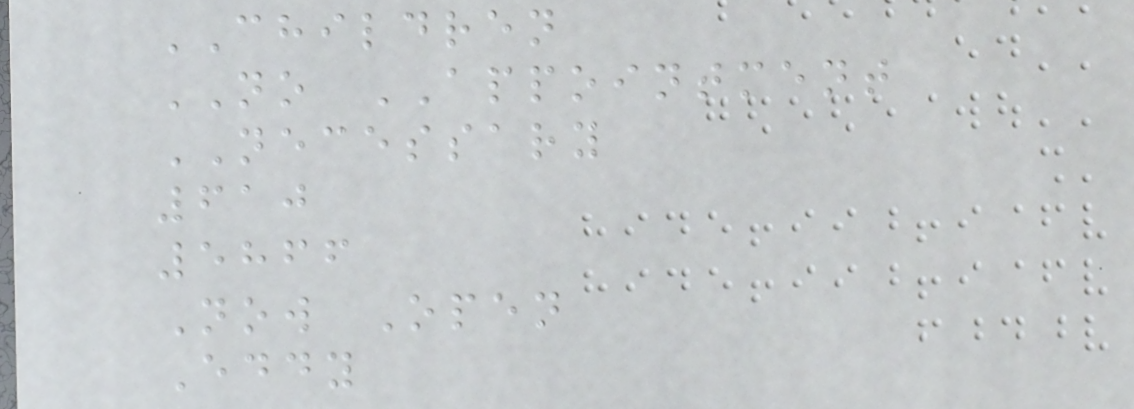CHILDREN
NO APPOINTMENT
NECESSARY
610
5866
Now Open
Eddy
